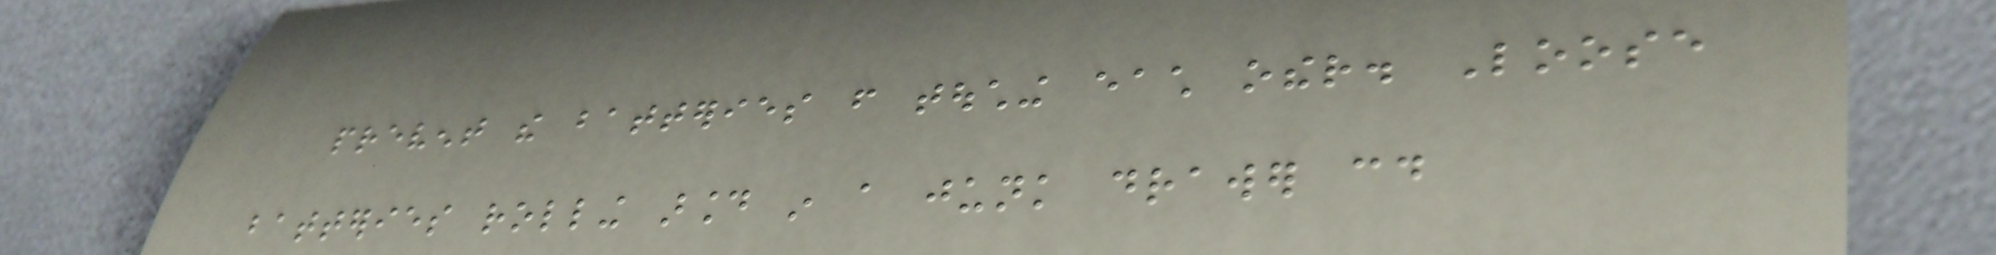prevent the batteries from touching each other. Loose
batteries rolling around in a junk drawer could
